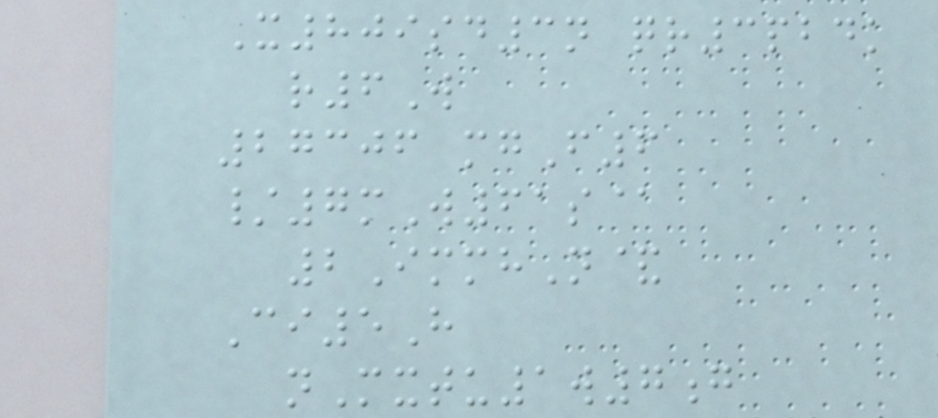X809sd3n qr3pbdk
r6W
27306 mgF6
/7mW61s@
2ImmhN&
Ci5H
nMxtu1w7g
